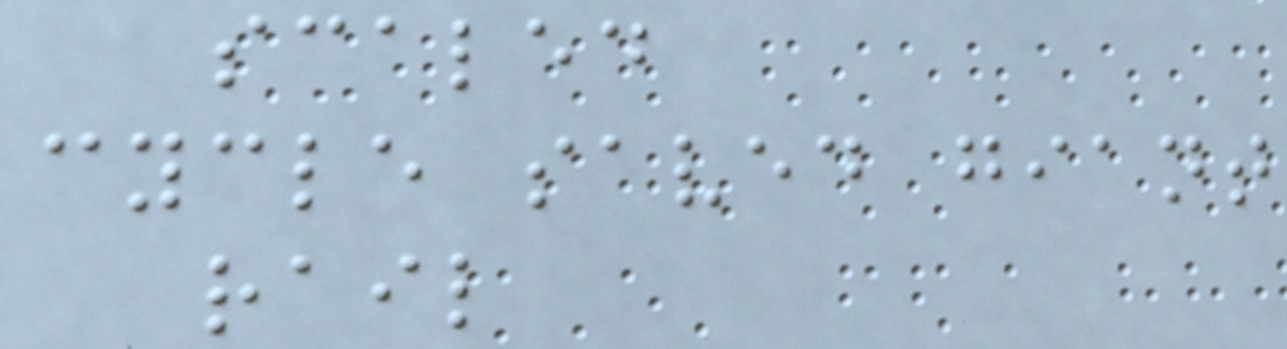scaled
cycle saved giant
rail
